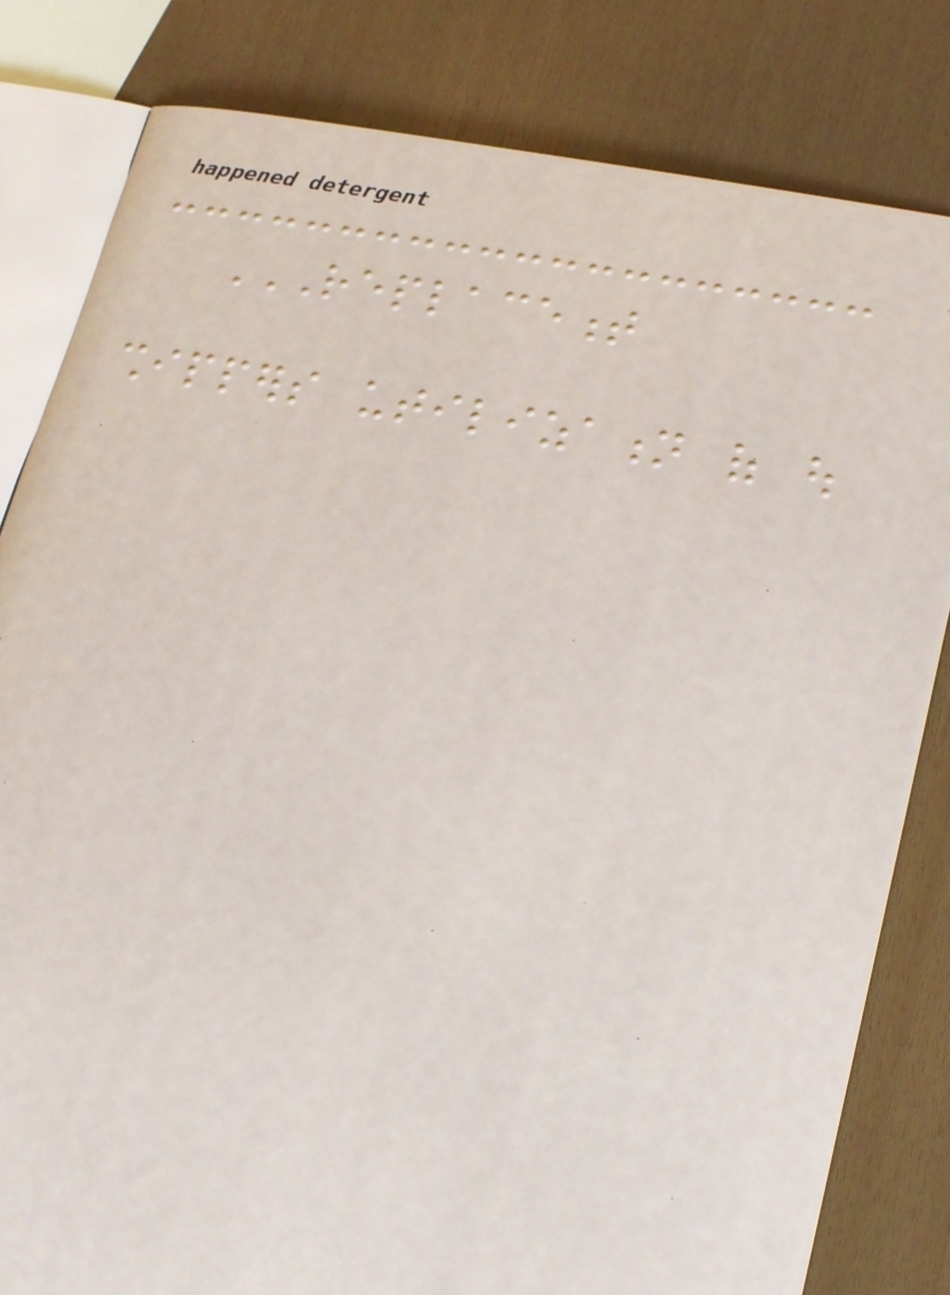REPLACEMENT
SHIPPERS UTILIZATION OF OUT
